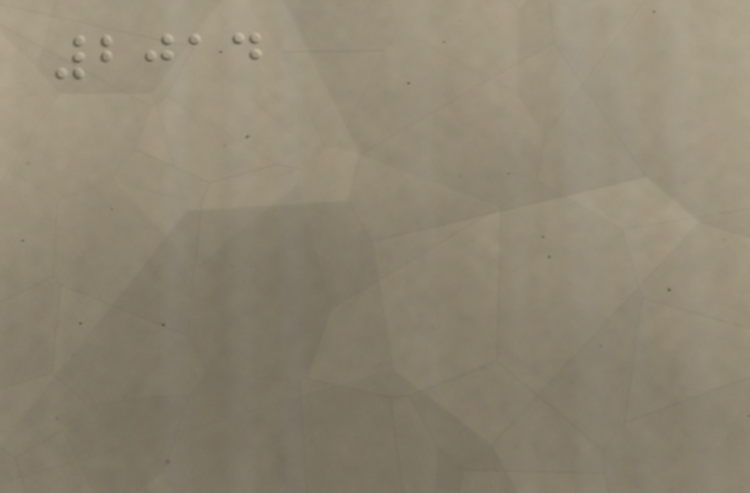2014
